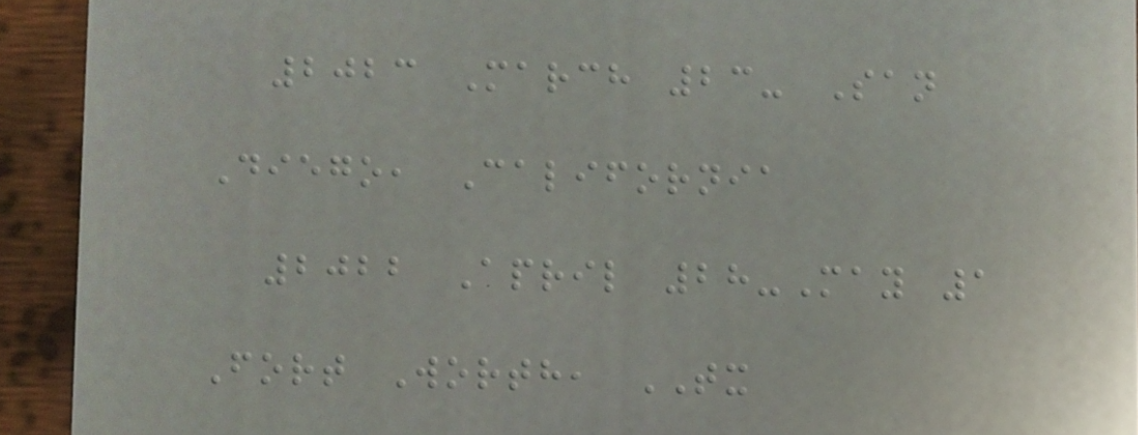2023 March 23- San
Diego, California
2022 April 28-May 1
Fort Worth, TX
